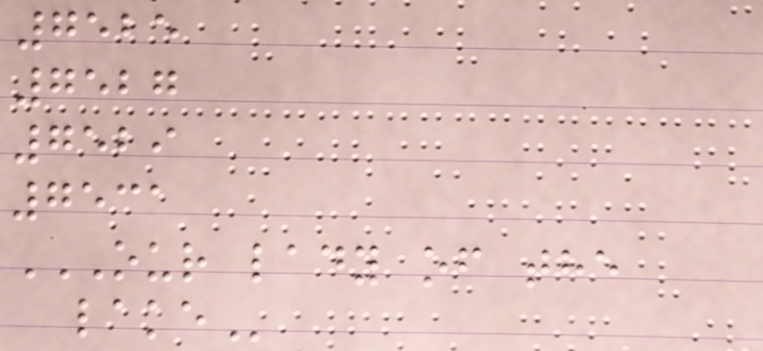7525
7527
7529
7531
OUR LADY OF THE
LAKE
